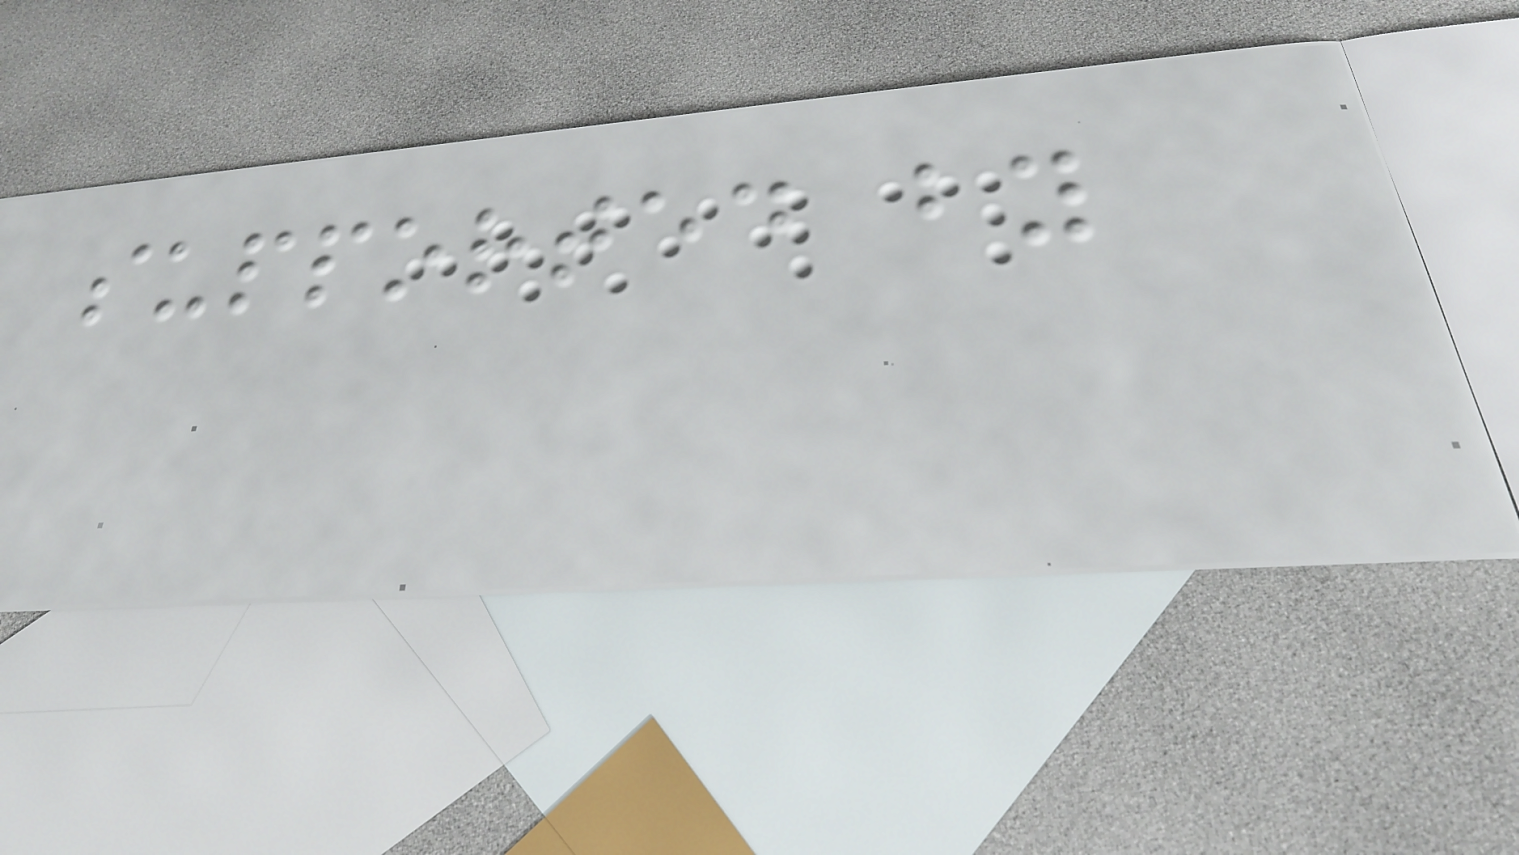supported by
